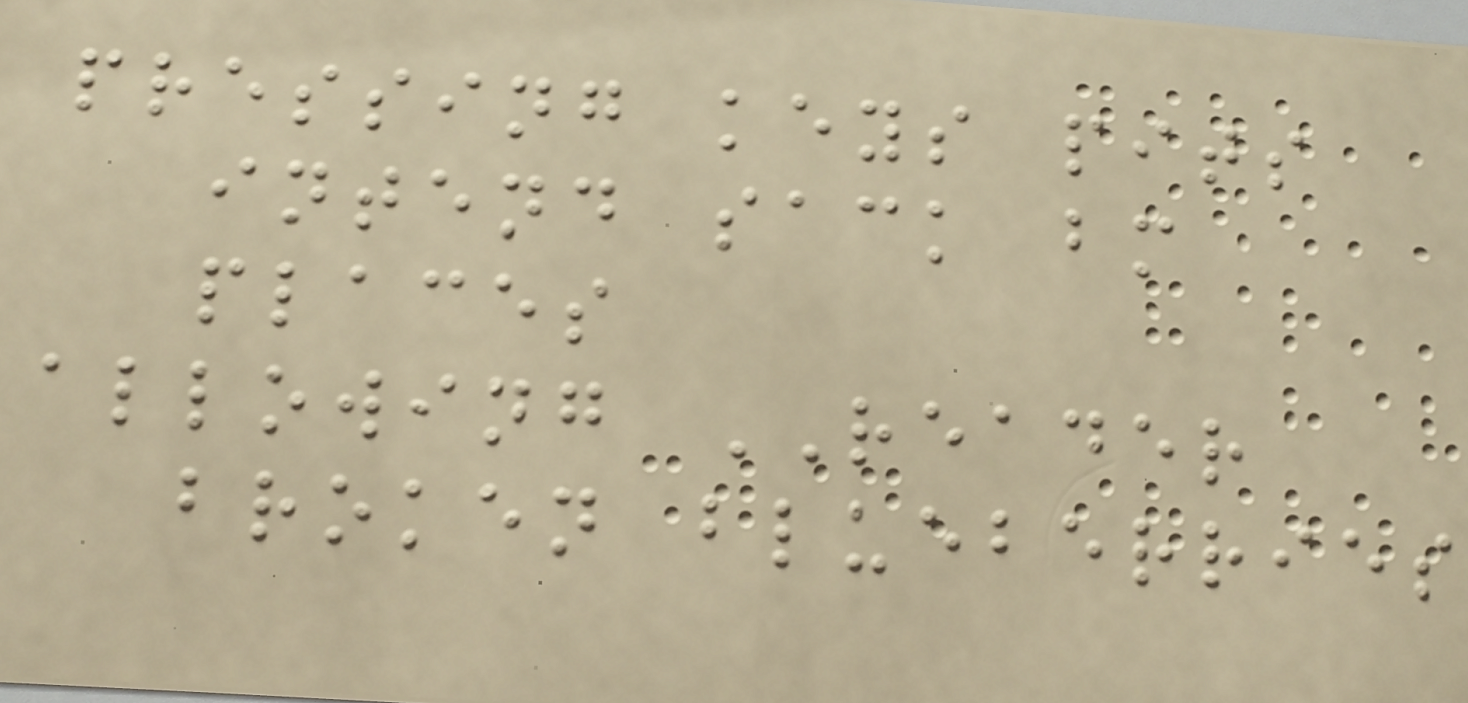pressing keys pits
intend sack bm
places
allowing READER
broken blueberries
